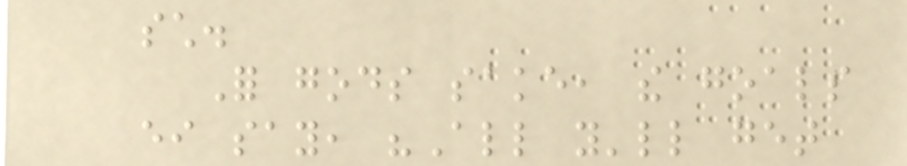such.
For gods sake, the goals
either say, "All you'll get
